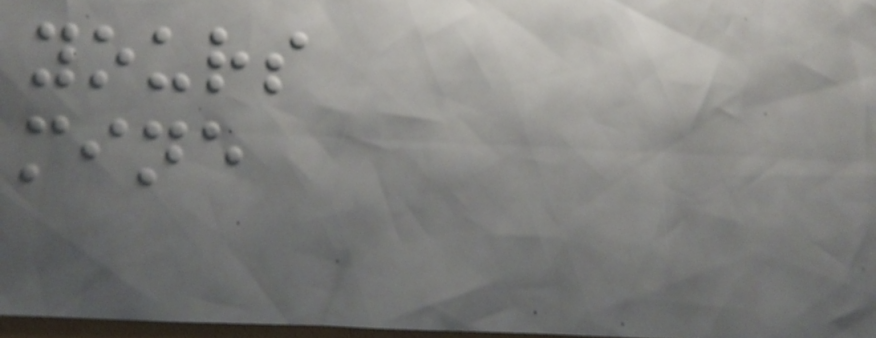yours
mine
